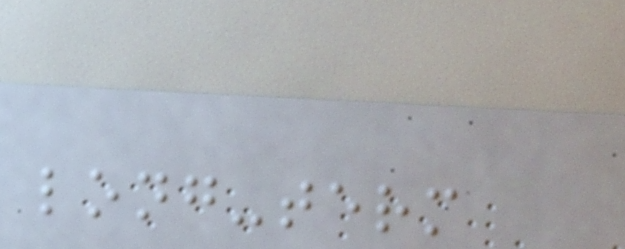long-term
